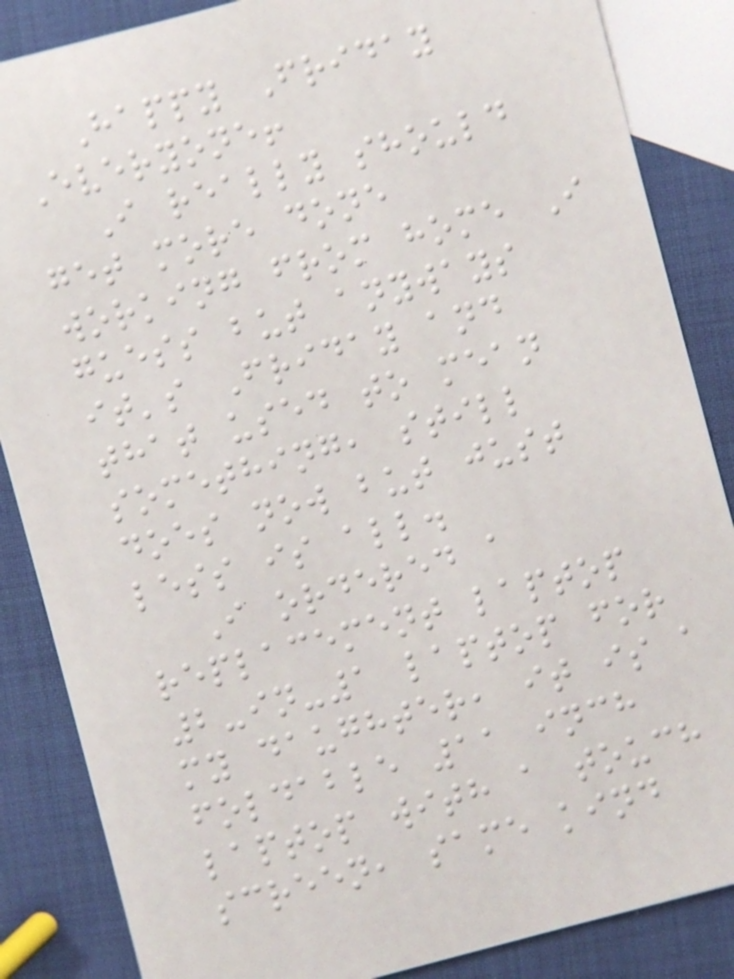Happy Friday
Everyone!
I really should
get more done
working from home I
guess but anyways
it's Friday and
that used to mean
something, still
does now but just
less is all.
I ordered a
replacement laptop
2-in-1 laptop for
my daughter, it is a
foldable 11 inch
laptop with a touch
screen, same kind
